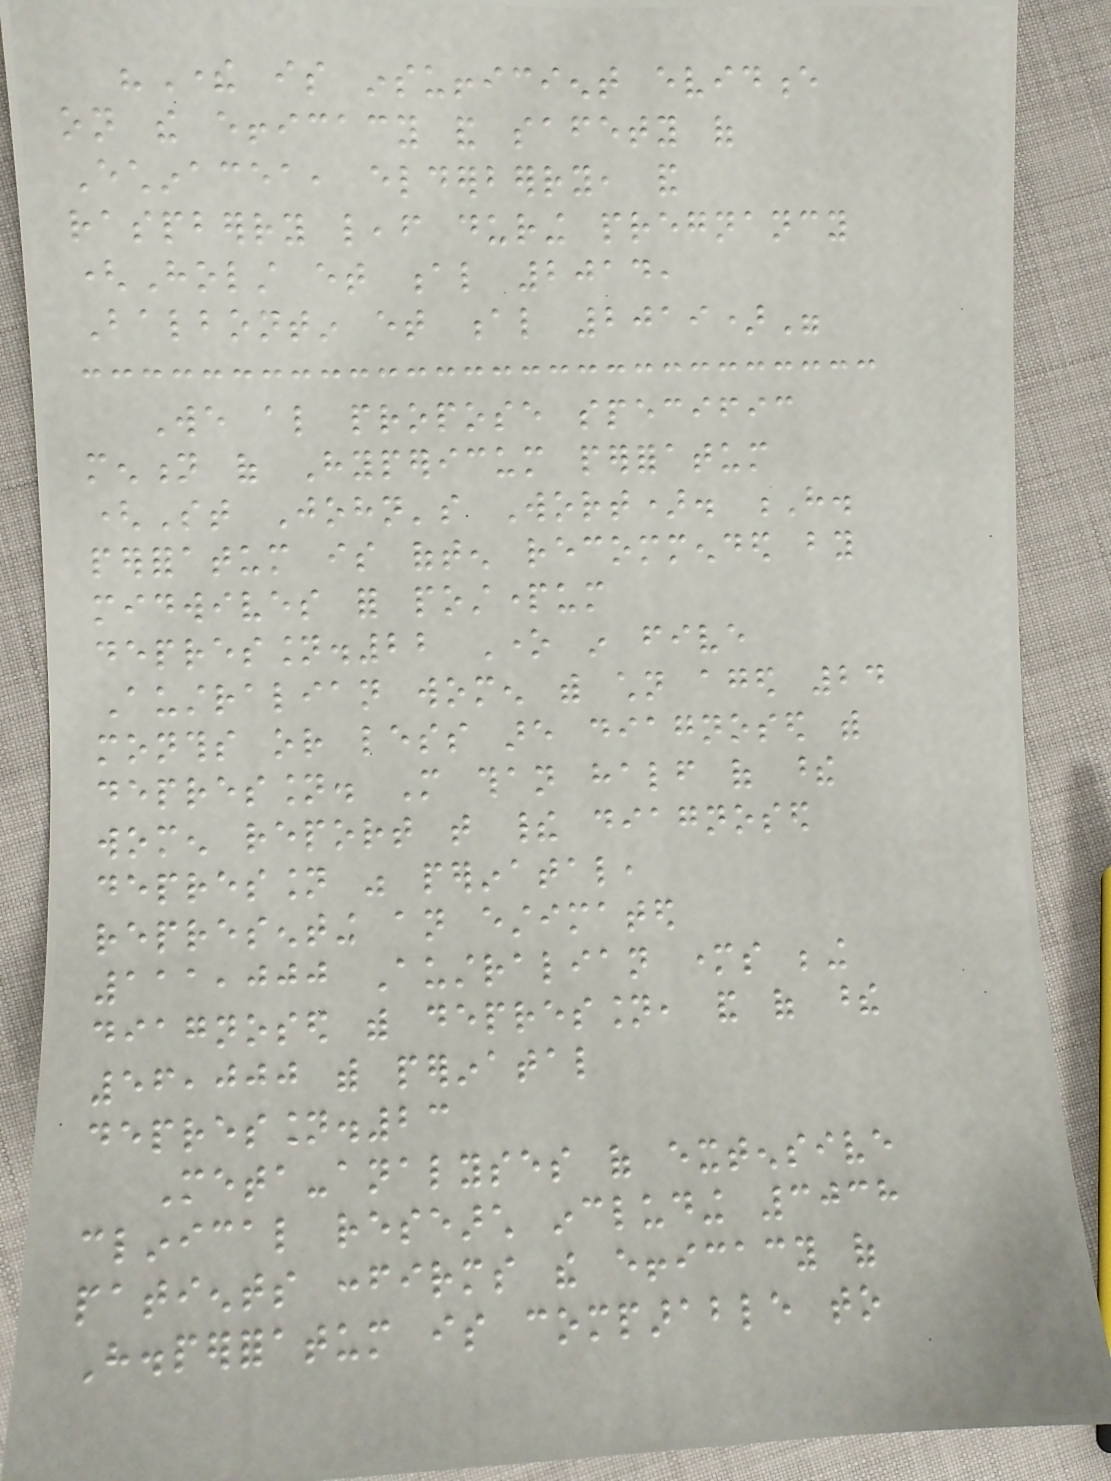"There is insufficient evidence
on the efficacy and safety of
Echinacea, elderberry, and
raspberry leaf during pregnancy
(Holst et al 2014,
Balbontin et al 2019)"
We also propose specific
mention of Hypericum perforatum
(St John's Wort). H.
perforatum is often recommended by
midwives for postpartum
depression.22 One in five
Australian women with children aged 24
months or less are diagnosed with
depression. More than half of these
women report that their diagnosed
depression was perinatal,
representing an estimated
111,000 Australian mothers being
diagnosed with depression, and of these
56,000 with perinatal
depression.23
Meta-analyses of extensive
clinical research including 3038
patients confirms the efficacy of
H.perforatum is comparable to
